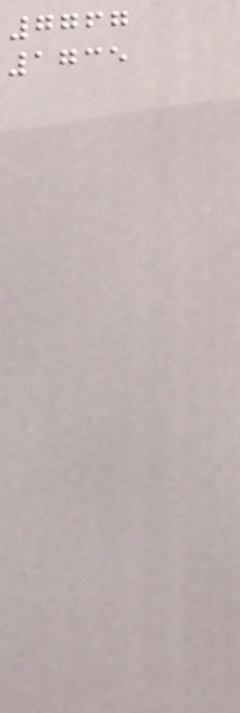7767
1735
